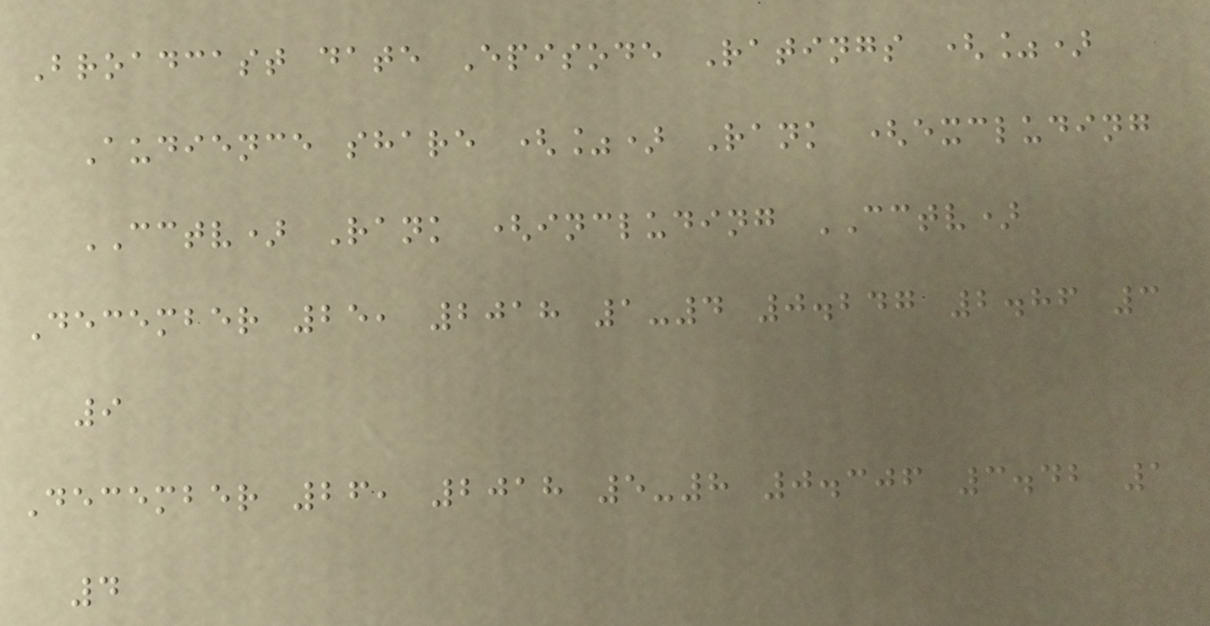Broadcast date Episode Ratings (%)
Audience share (%) Rank (excluding
CCTV) Rank (including CCTV)
December 25, 2018 1-4 0.247 2.86 3
9
December 26, 2018 5-8 0.306 3.42 1
4
